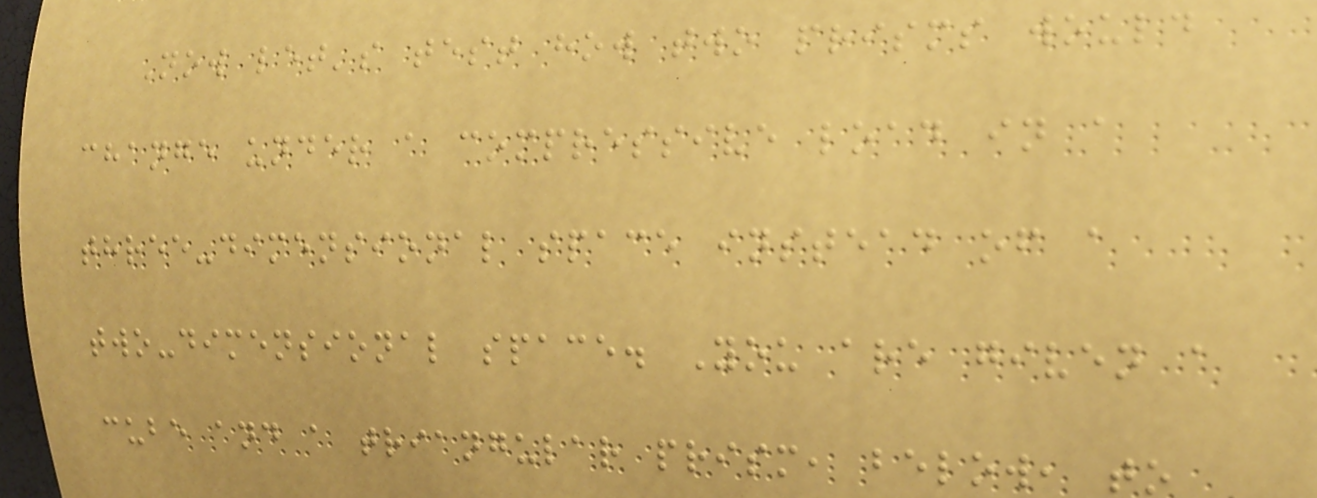Now let's test how two prisms would
change under a compressive load in a
three-dimensional space instead of a
two-dimensional space. You are given a
cube and a triangular prism, below, to
